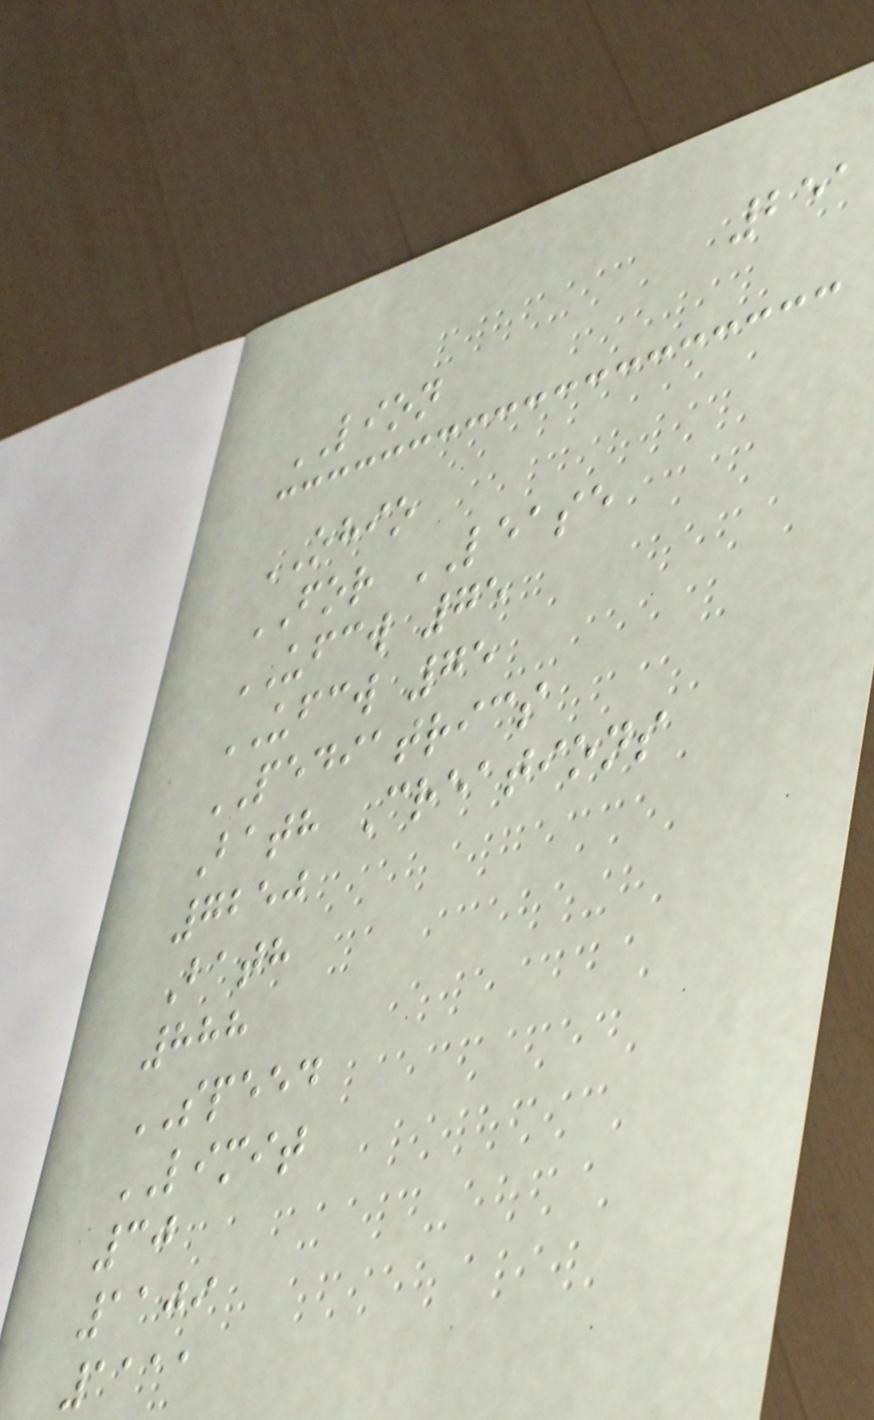251
LION
OHIO
FOR LEASE
UFCW 75
UFCW 75
PEDIATRICS
Bath Creations
7250
Bath
888
SPEED
LIMIT
30
1109
1111
